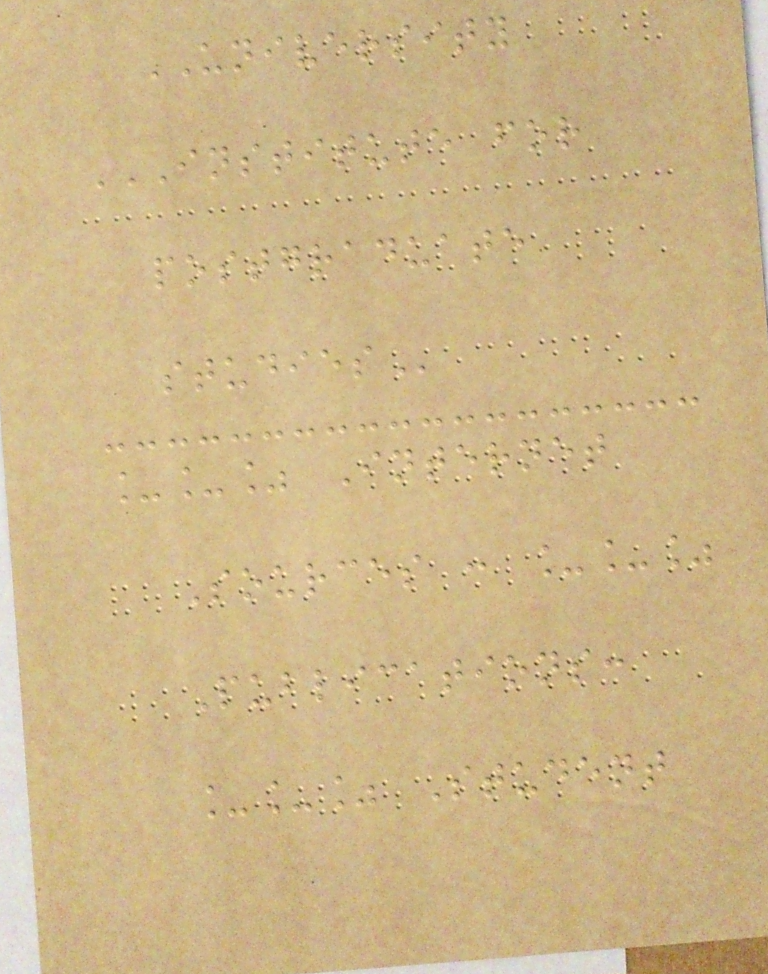UNIVERSITY
INSTITUTE FOR
POSTGRADUATE
STUDIES
__% Internet
Sources : __%
Publications:
__% Student
